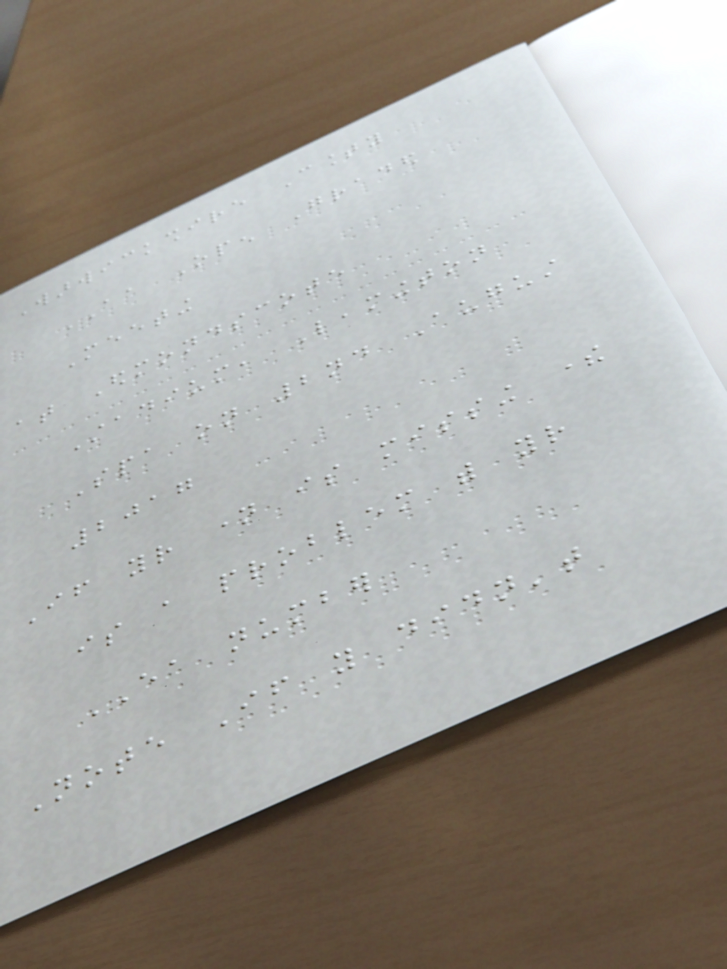Warwickshire County
AA Open Graded
Meeting
at Edmondscote
Stadium, Leamington
Spa on 2nd August
2017
If your name is missing there
is a problem with your
EA number
Note If you didn't
